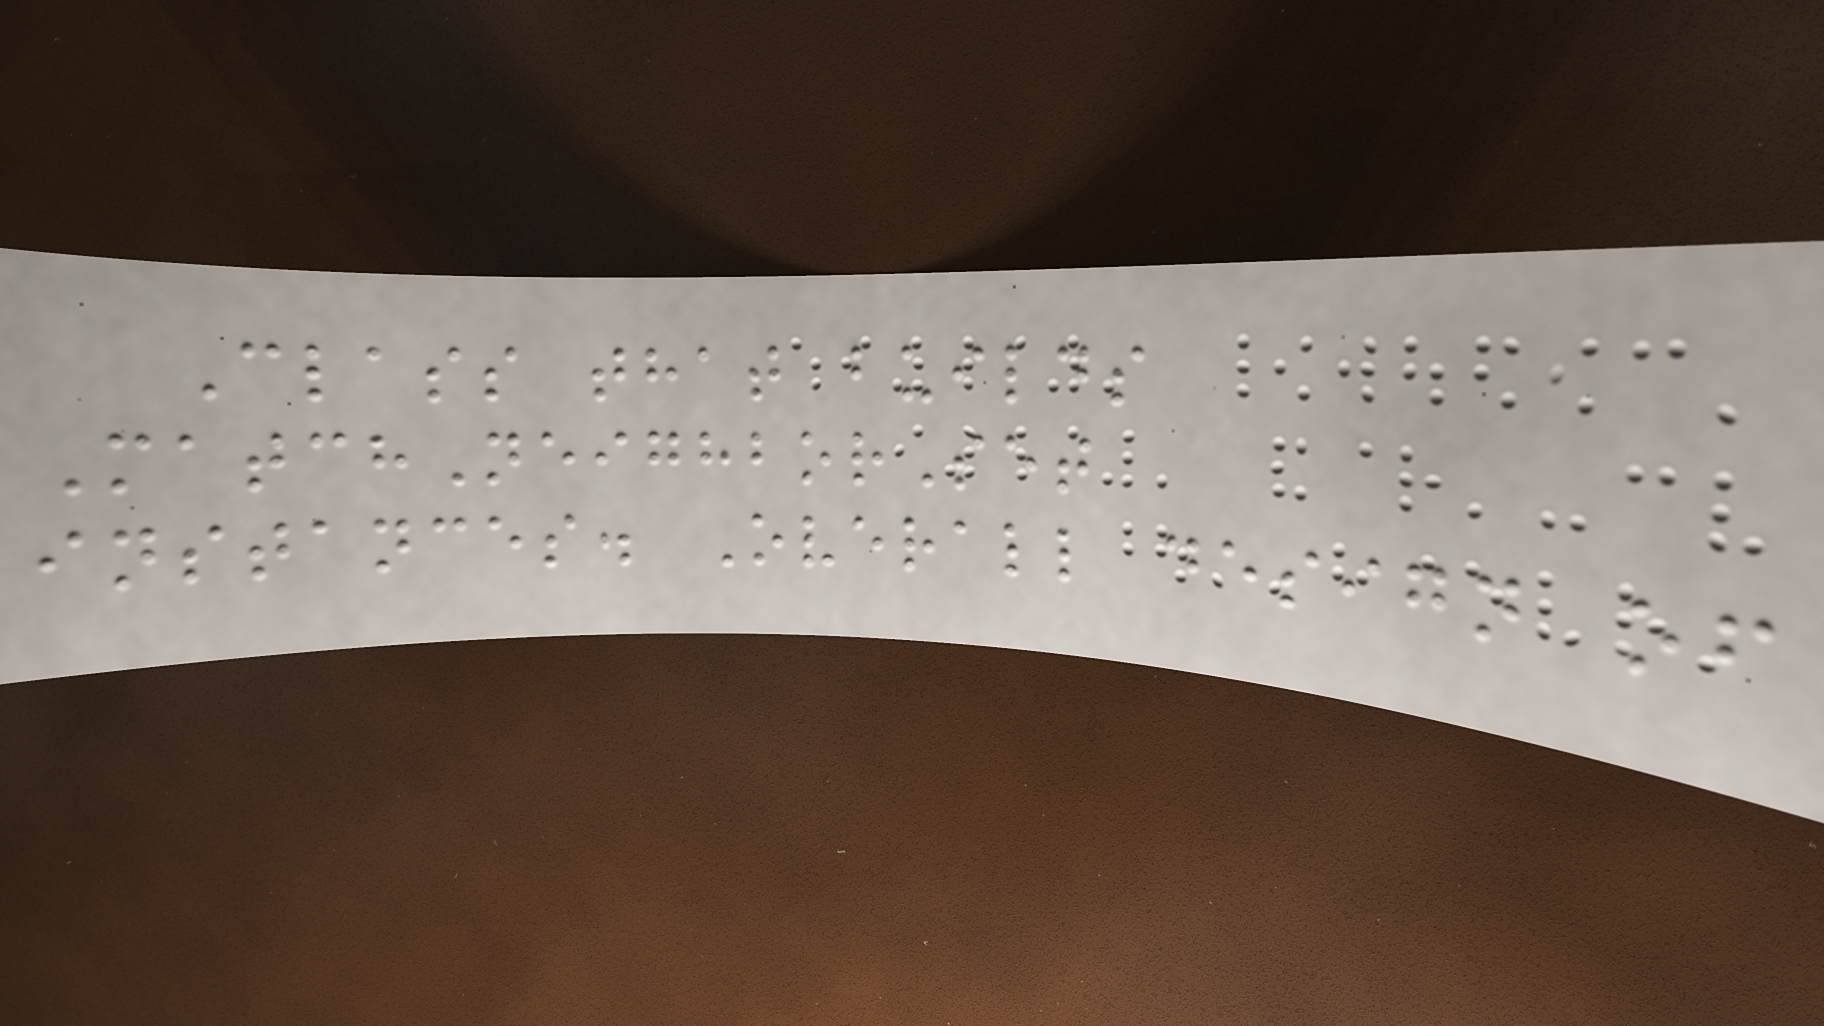Class that builds
MatchNeighborSet
instances. Overall design of
